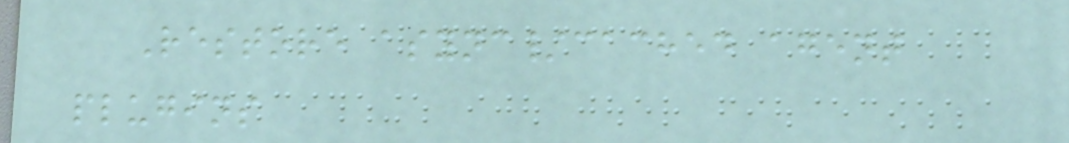Restore async/cached agent
plugins
